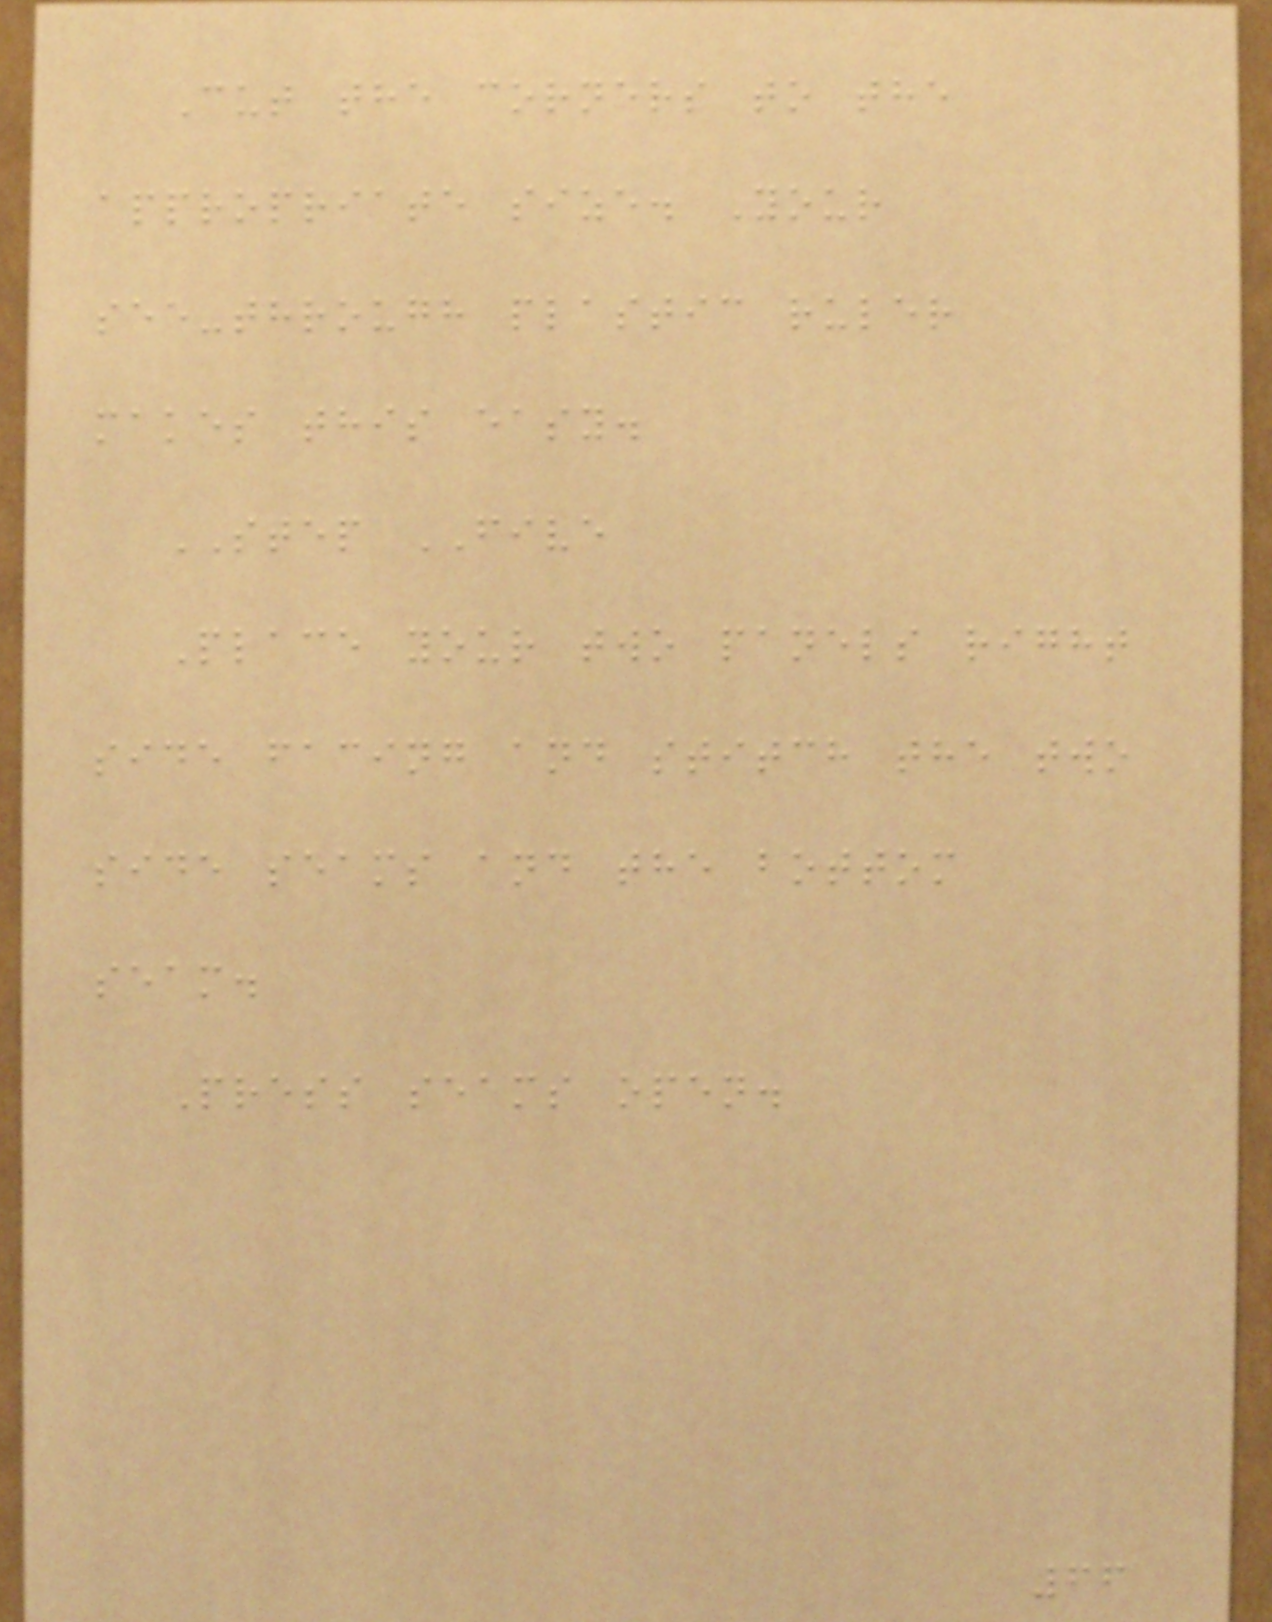Cut the corners to the
appropriate size. Your
see-through plastic ruler
makes this easy.
STEP FIVE
Place your two panels right
side facing and stitch the two
side seams and the bottom
seam.
Press seams open.
66
